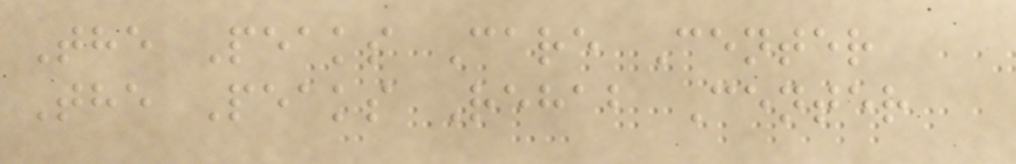The Peaks Care Center
The Peaks Rehab Center
